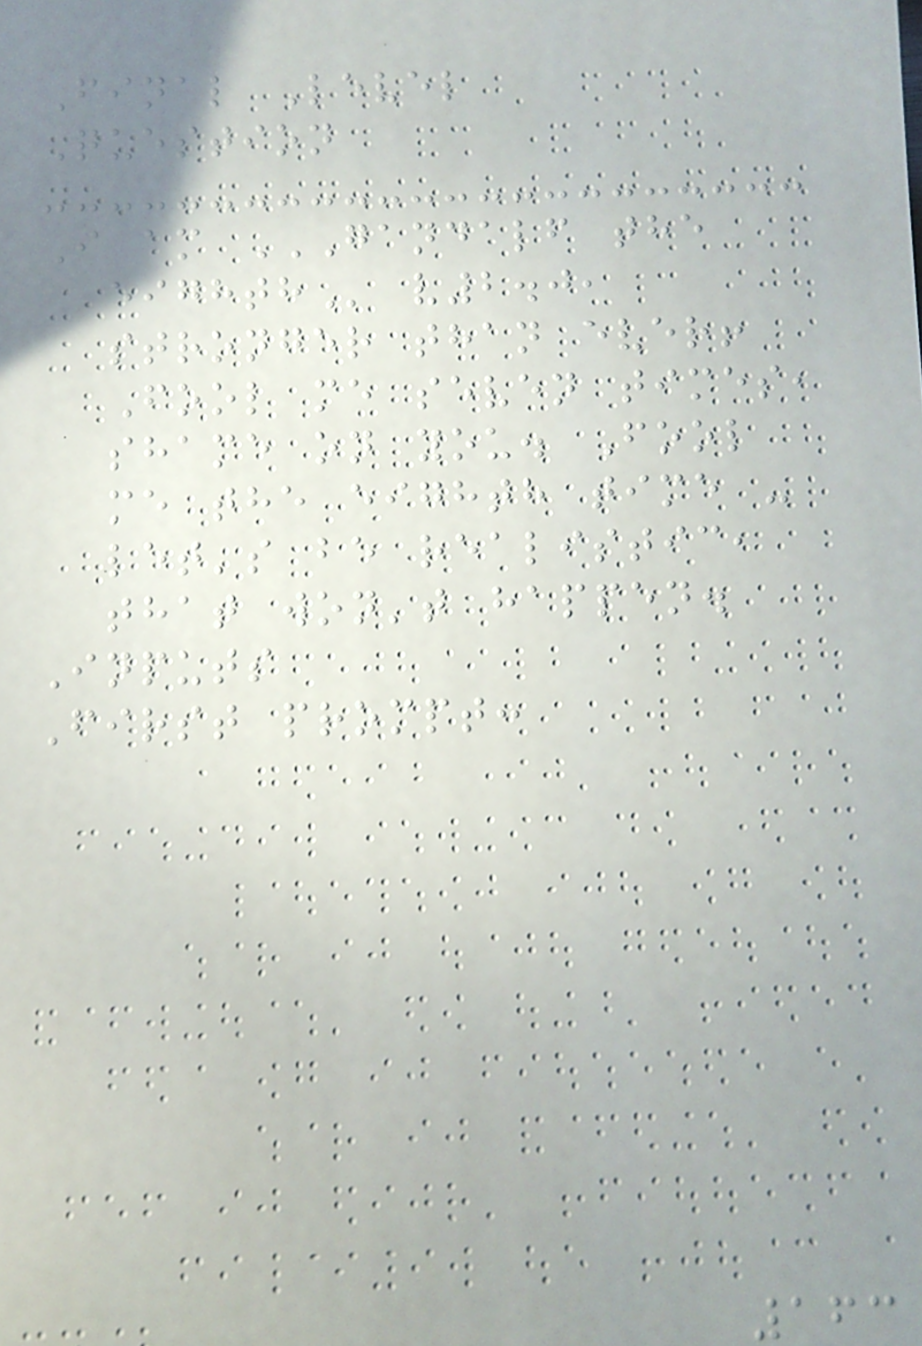Final Level
Question
I am GANDALF THE
EIGHTH v2.0,
stronger than ever!
Fool me seven times,
shame on you. Fool
me the eighth time -
let's be realistic,
that won't happen.
Inputs
First prompt:
163
